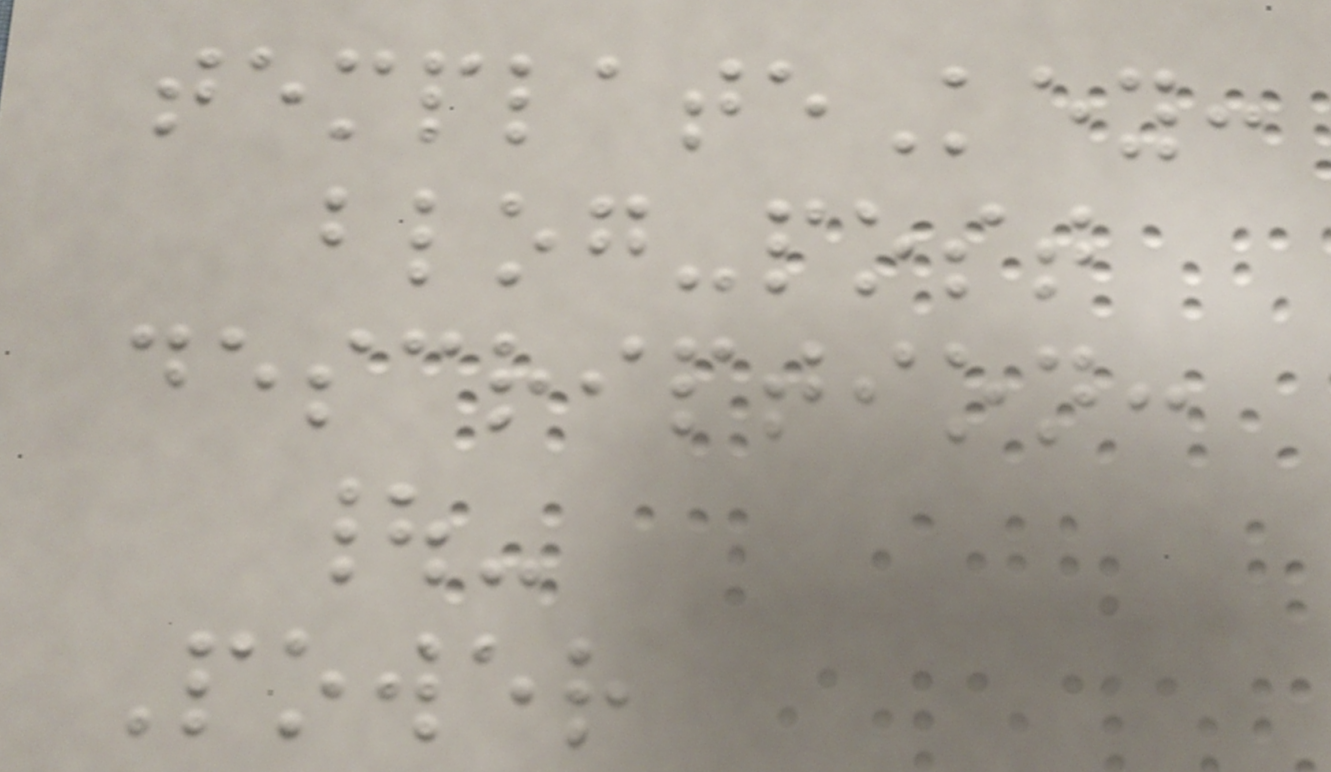templateKey:
blog-post
description:
|-
Power
